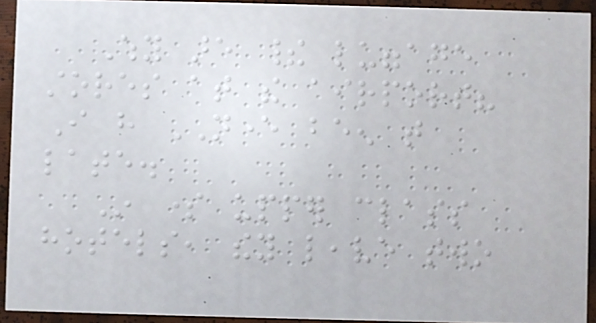Why are their luggage
stores at the airport?
I have NEVER been that
late.
In some upper class
hotels, they leave two
